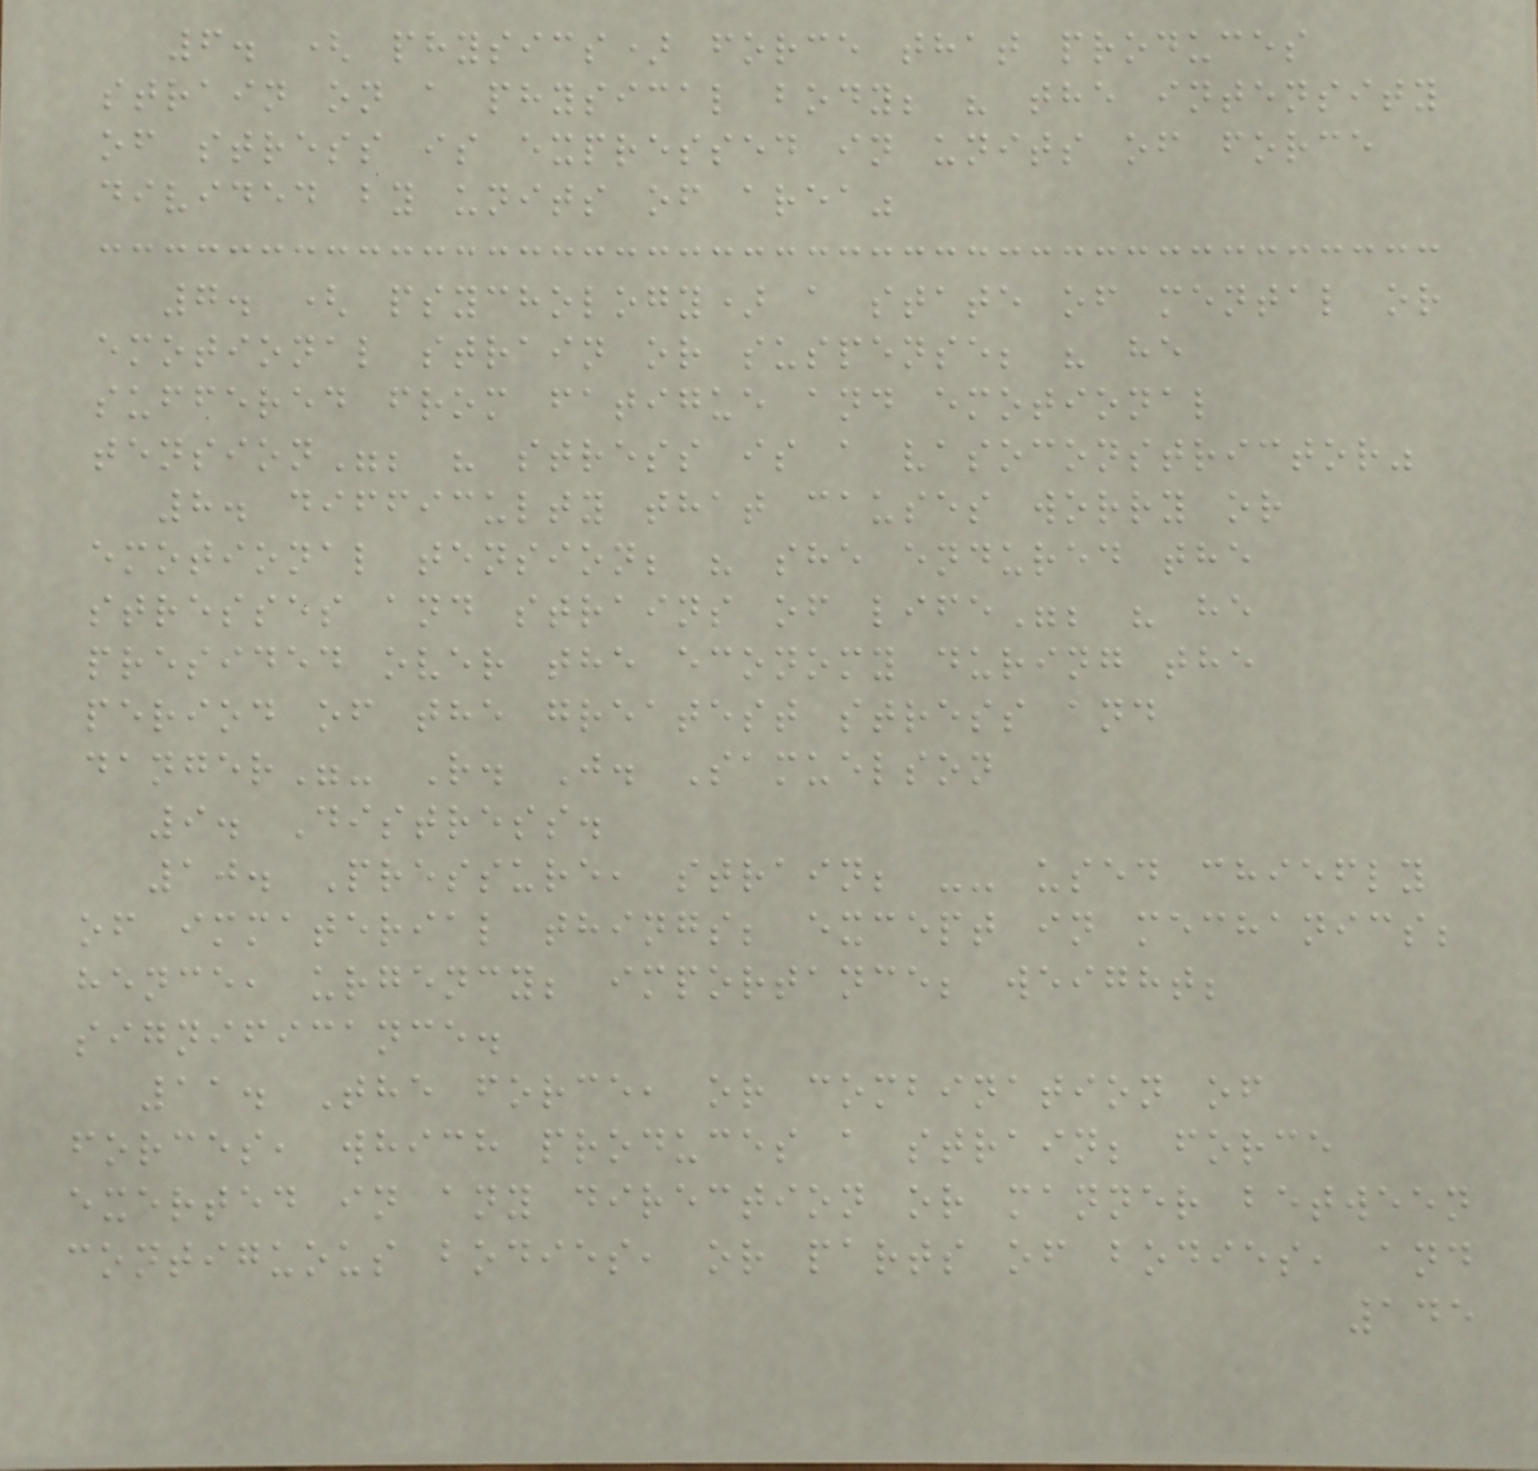6. ( physics) force that produces
strain on a physical body; " the intensity
of stress is expressed in units of force
divided by units of area"
7. ( psychology) a state of mental or
emotional strain or suspense; " he
suffered from fatigue and emotional
tension"; " stress is a vasoconstrictor"
8. difficulty that causes worry or
emotional tension; " she endured the
stresses and strains of life"; " he
presided over the economy during the
period of the greatest stress and
danger"- R. J. Samuelson
9. Distress.
10. Pressure, strain; -- used chiefly
of immaterial things; except in mechanics;
hence, urgency; importance; weight;
significance.
11. The force, or combination of
forces, which produces a strain; force
exerted in any direction or manner between
contiguous bodies, or parts of bodies, and
145
